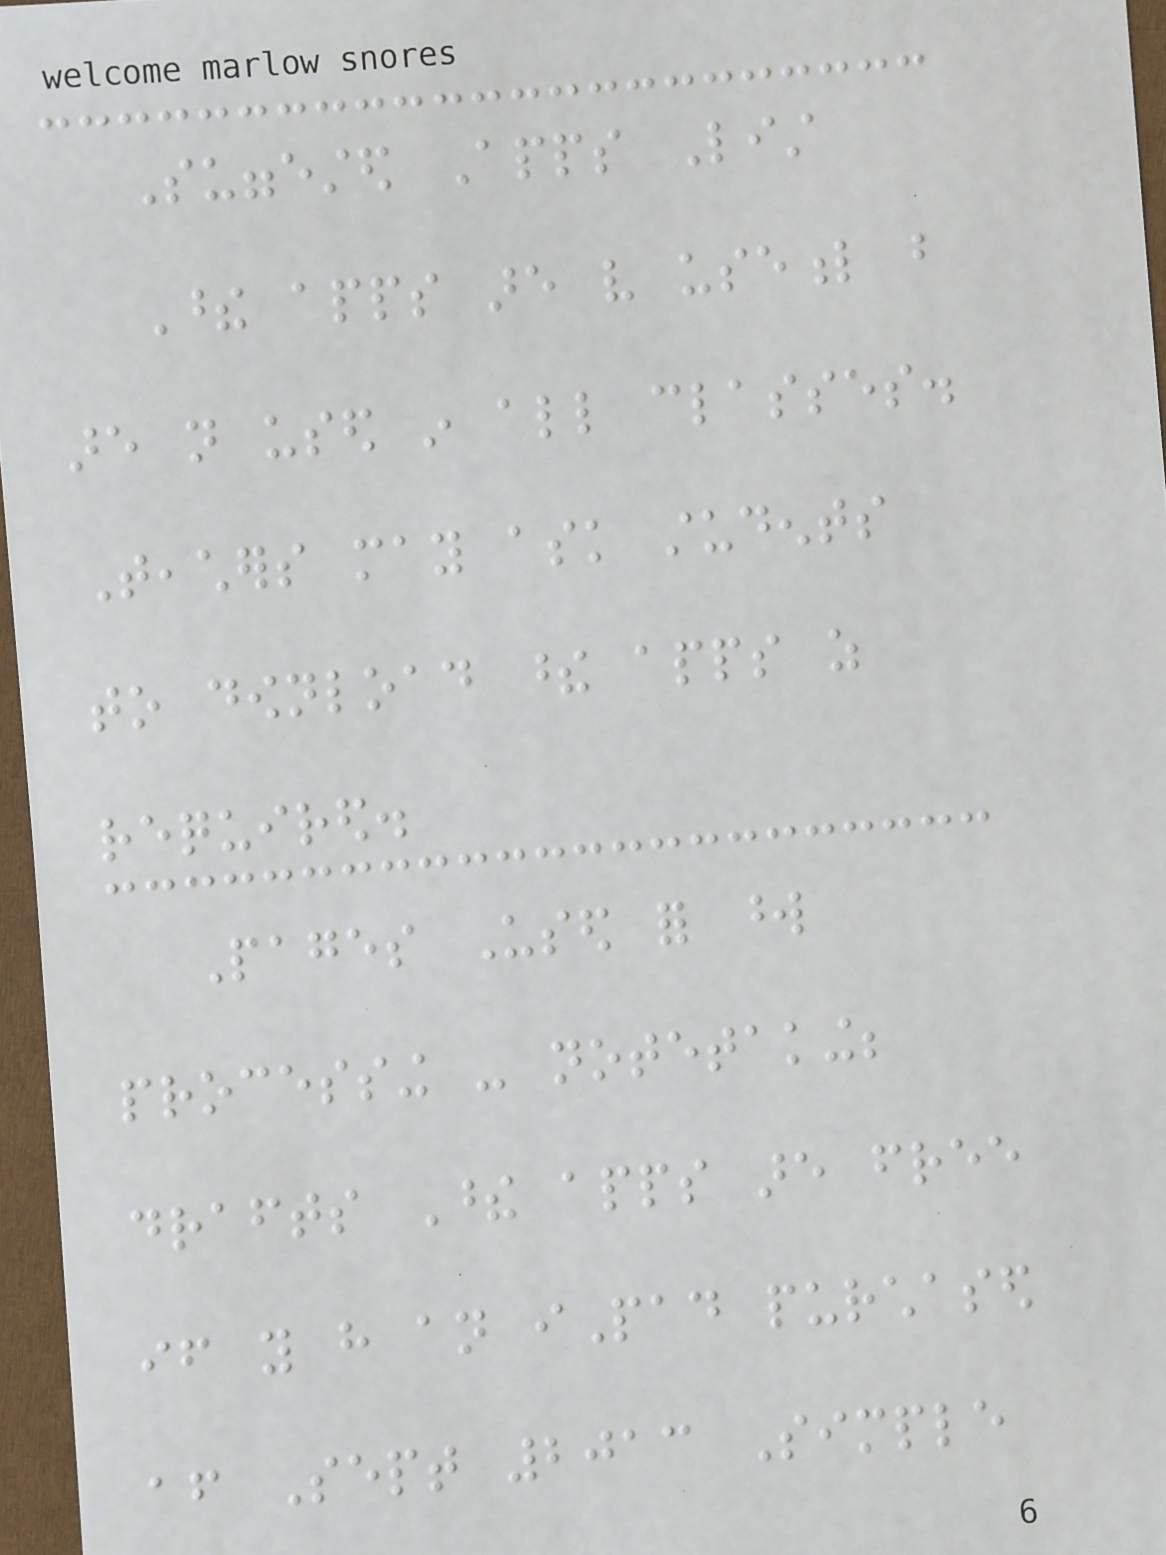Suggested Apps List
These apps are very useful but
are not used in all classes.
Teachers may ask students
to download these apps as
required.
Pages Used for word
processing - notetaking;
drafts These apps are free
if you have an iPad purchased
after Sept 2013 Simple
